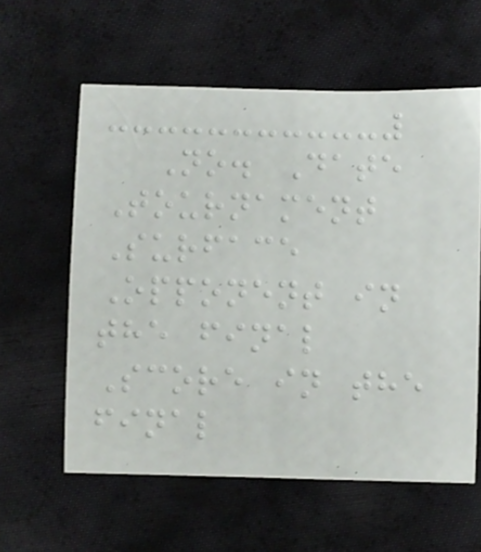No. Date
Tournament
Surface
Opponent in
the final
Score in the
final
